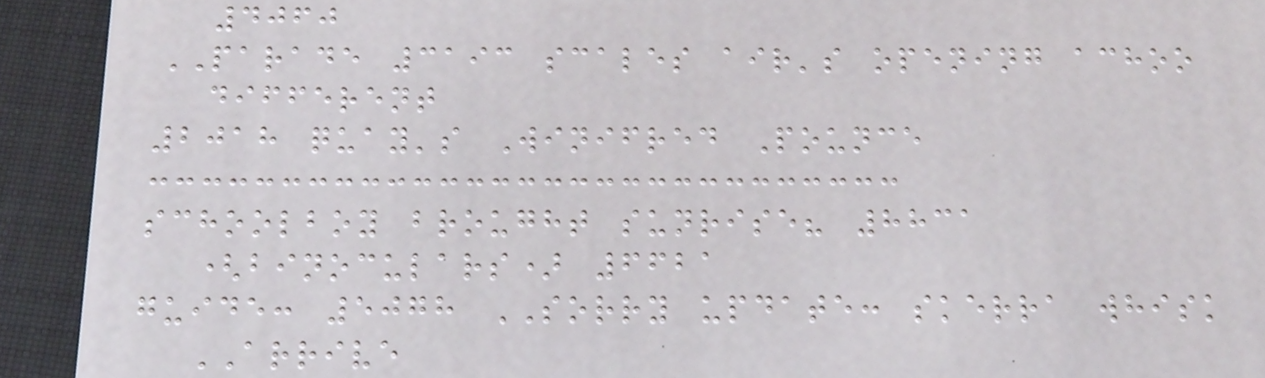4060
PARADE 3193 scales air's opening achoo
different
2018 quay's Winifred Pounce
schoolboy brought sunrise? 8831
(binoculars) 6621
guide: 5078 SORRY update: skerra whisk
ARRIVE
